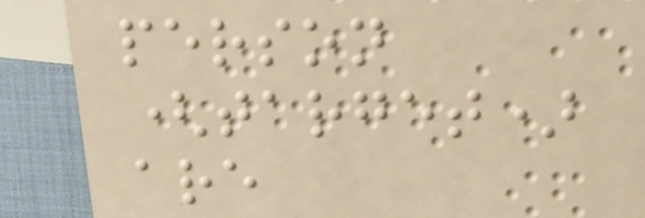person
(target)
are
